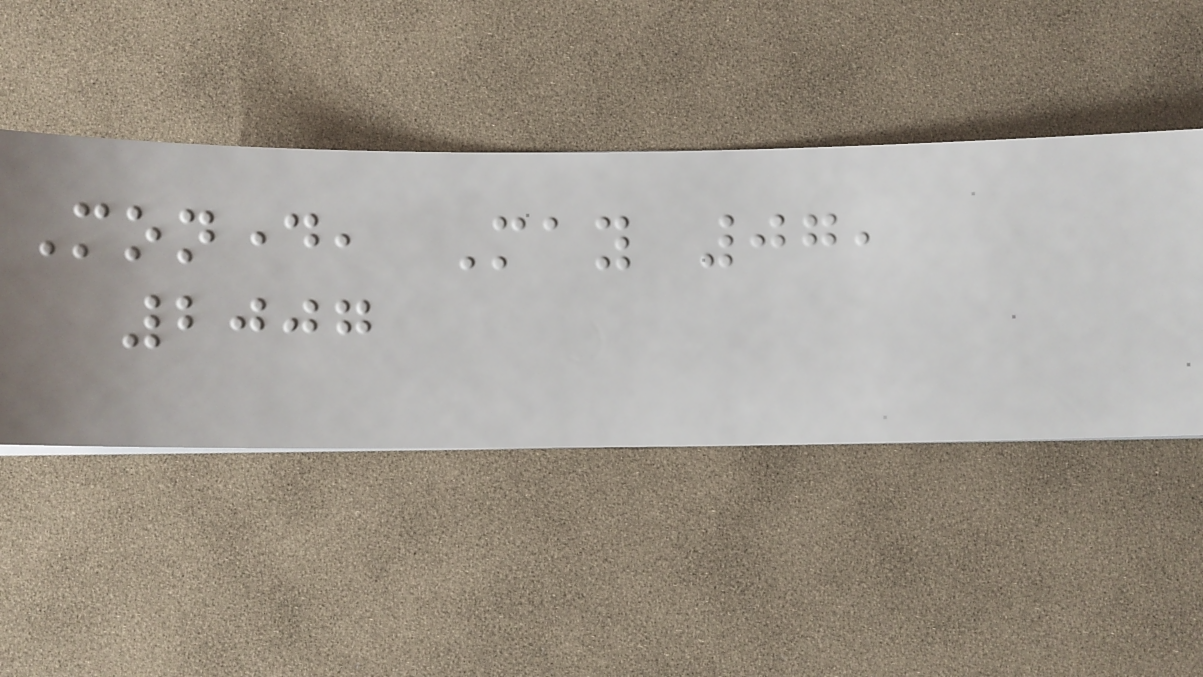Monday, May 07,
2007
